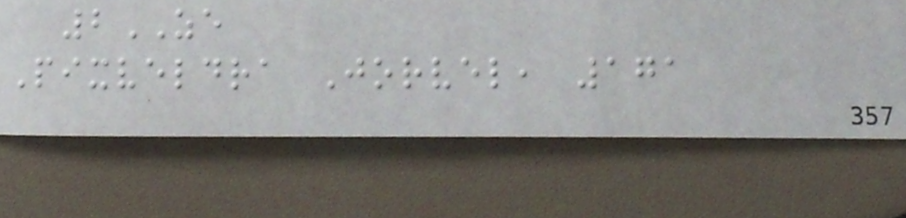2ZE
Pixveldra Jorvel, 171
